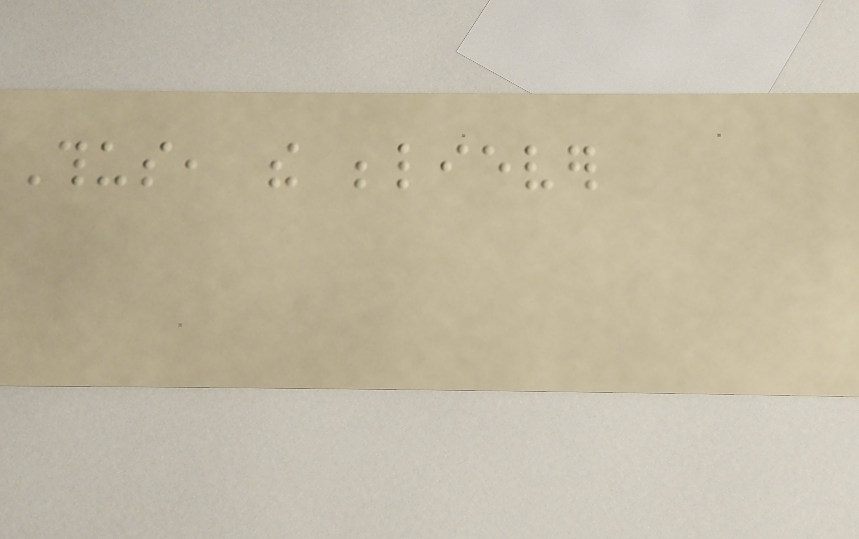Thus, the believer
